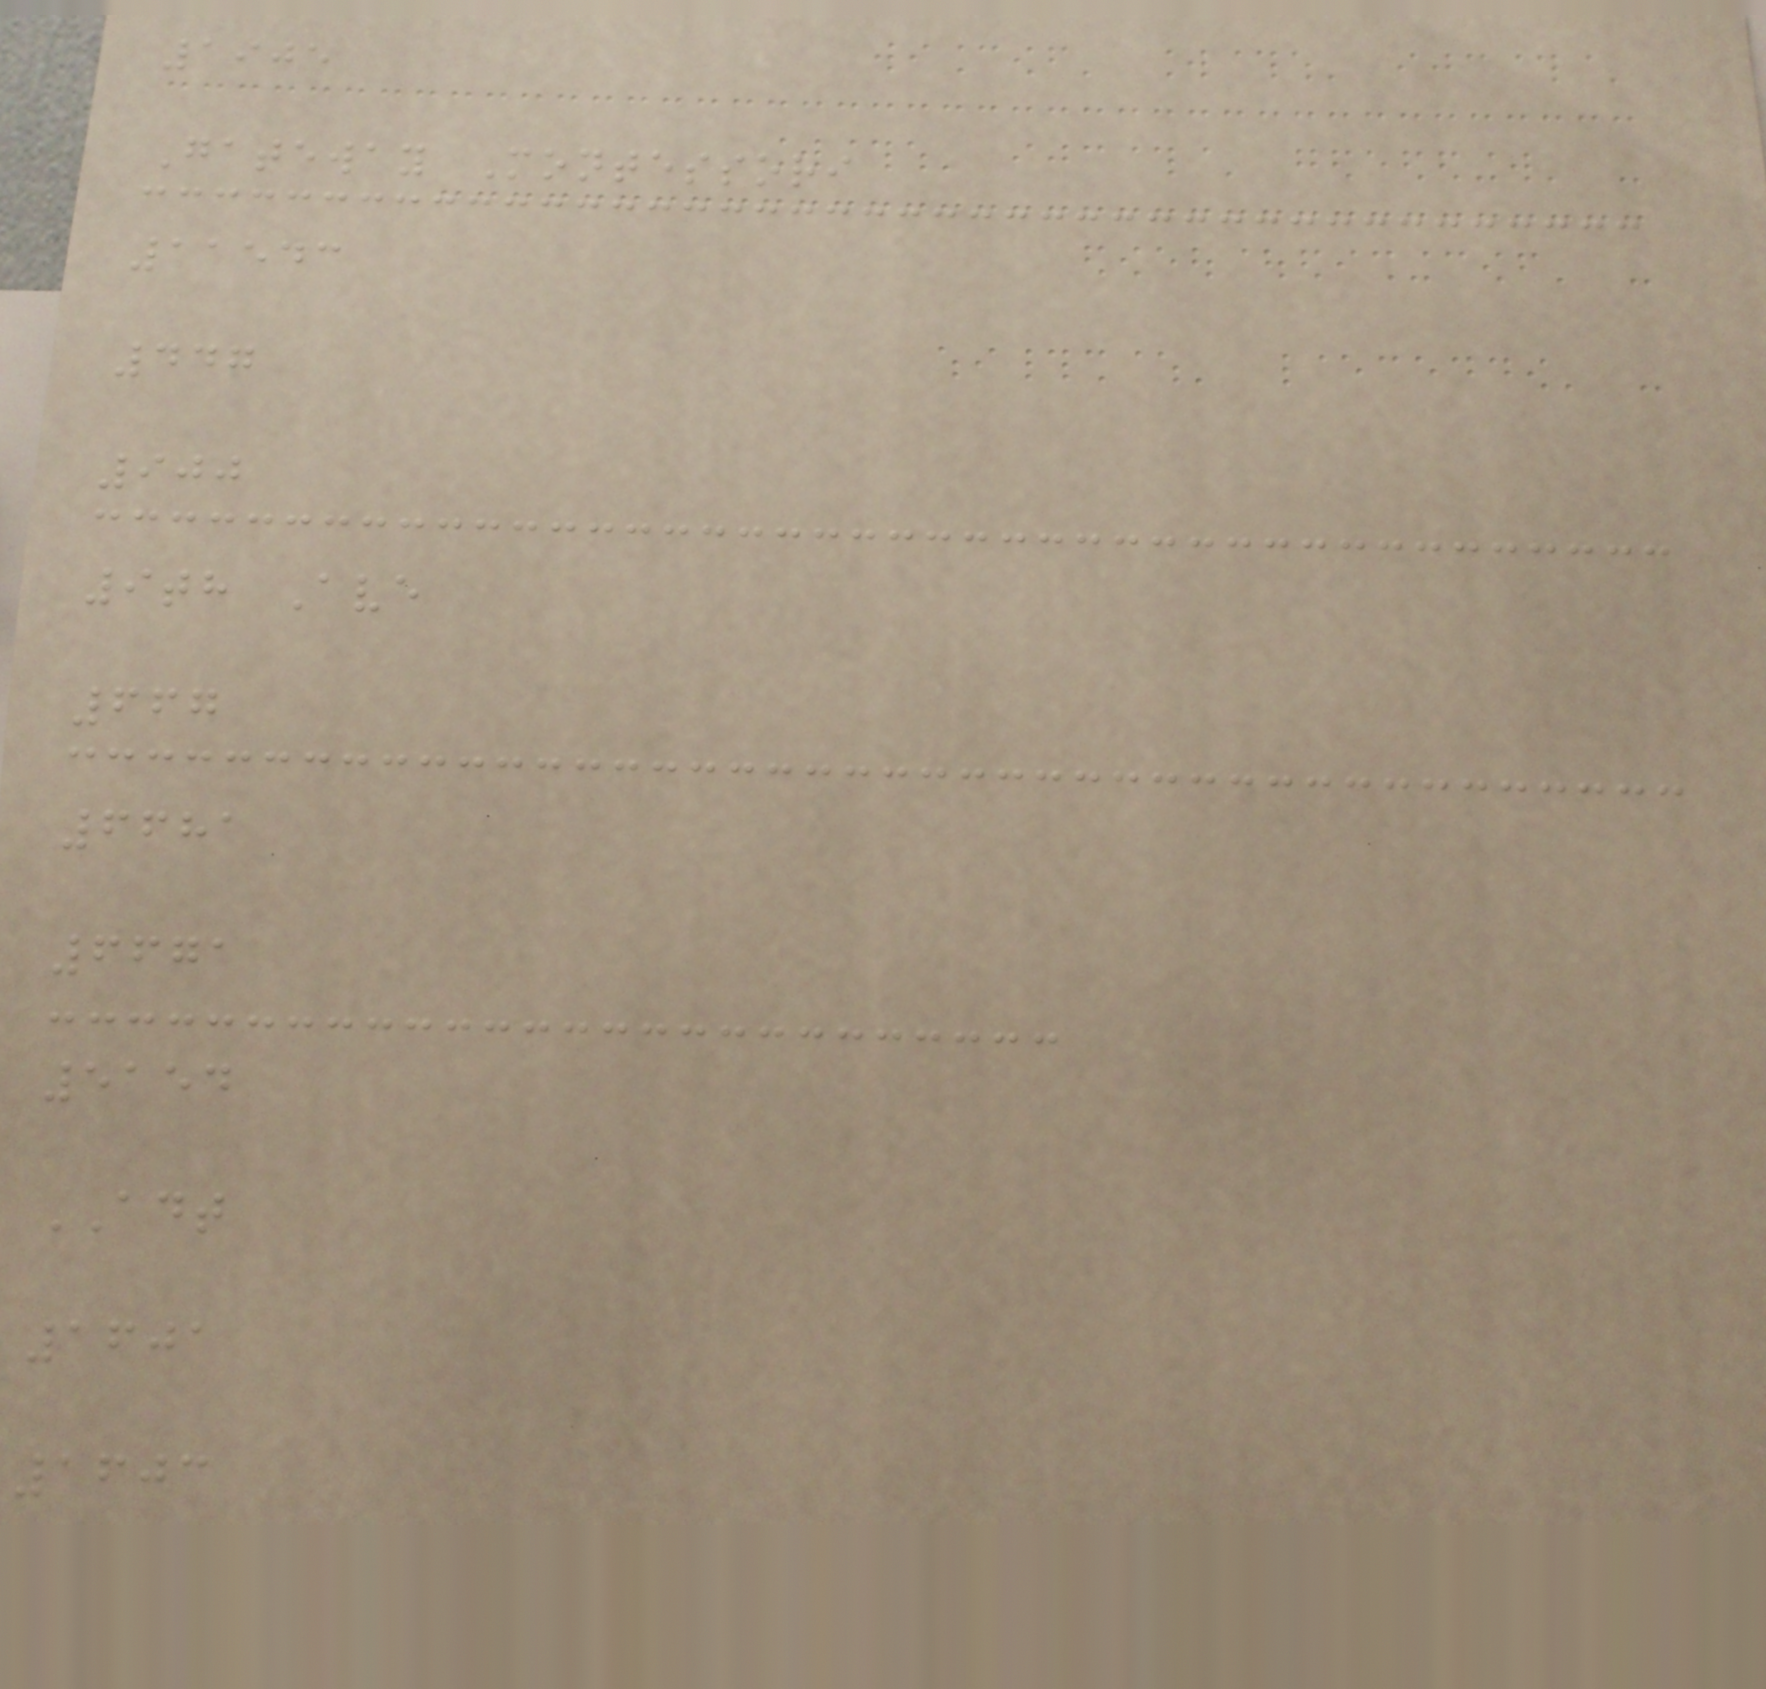1905
Gateway Montessori
11543
447
900
9th Ave
667
6681
6671
5154
ADT
1601
1603
